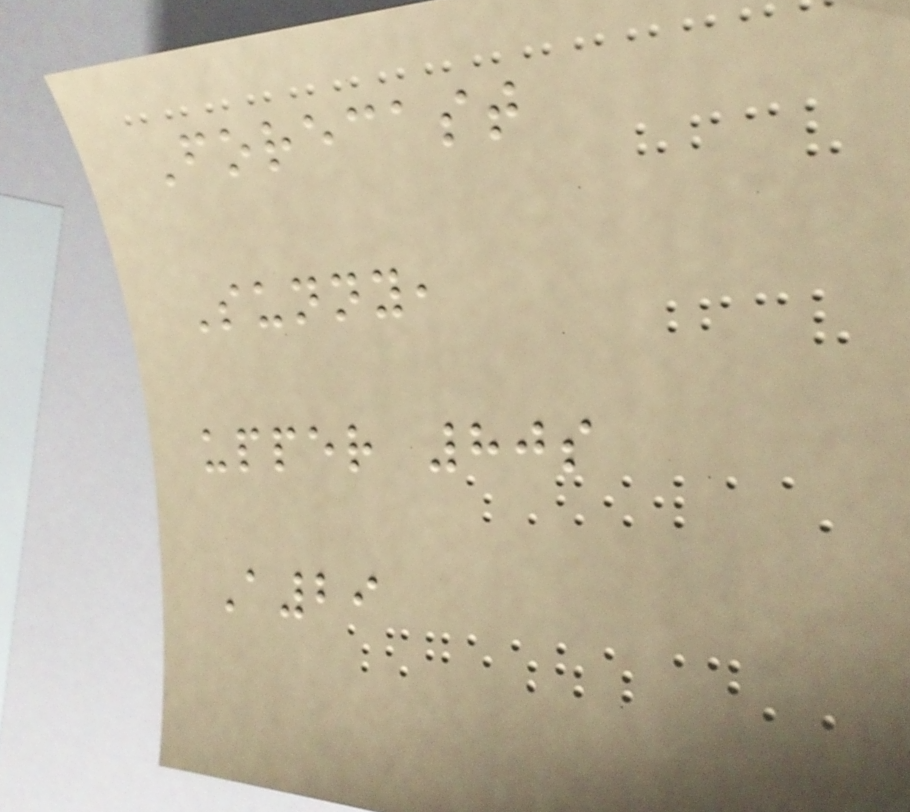Forecast
Sunny,
upper 80s
A29
